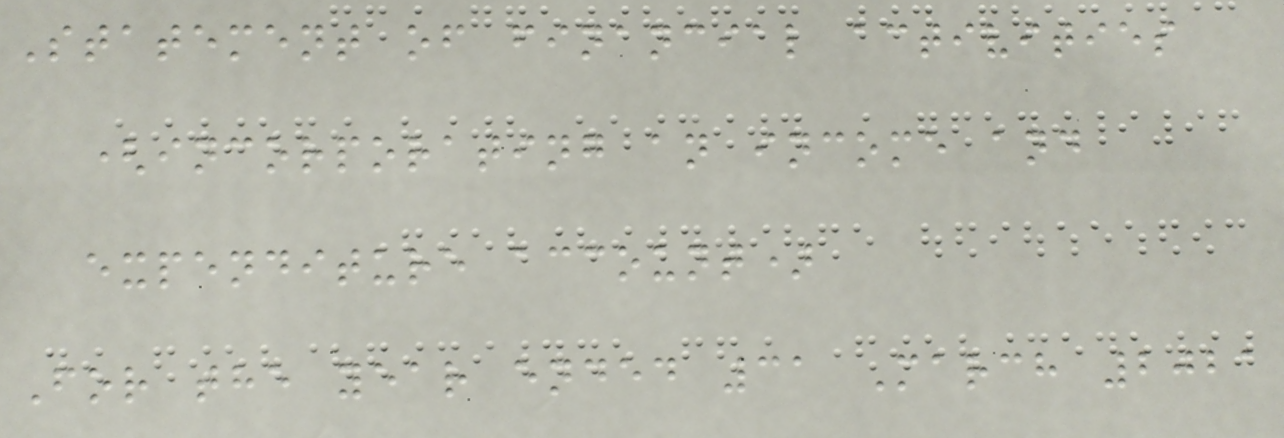Statement of financial activities
(incorporating an income and
expenditure account)
For the year ended 31 March 2021
